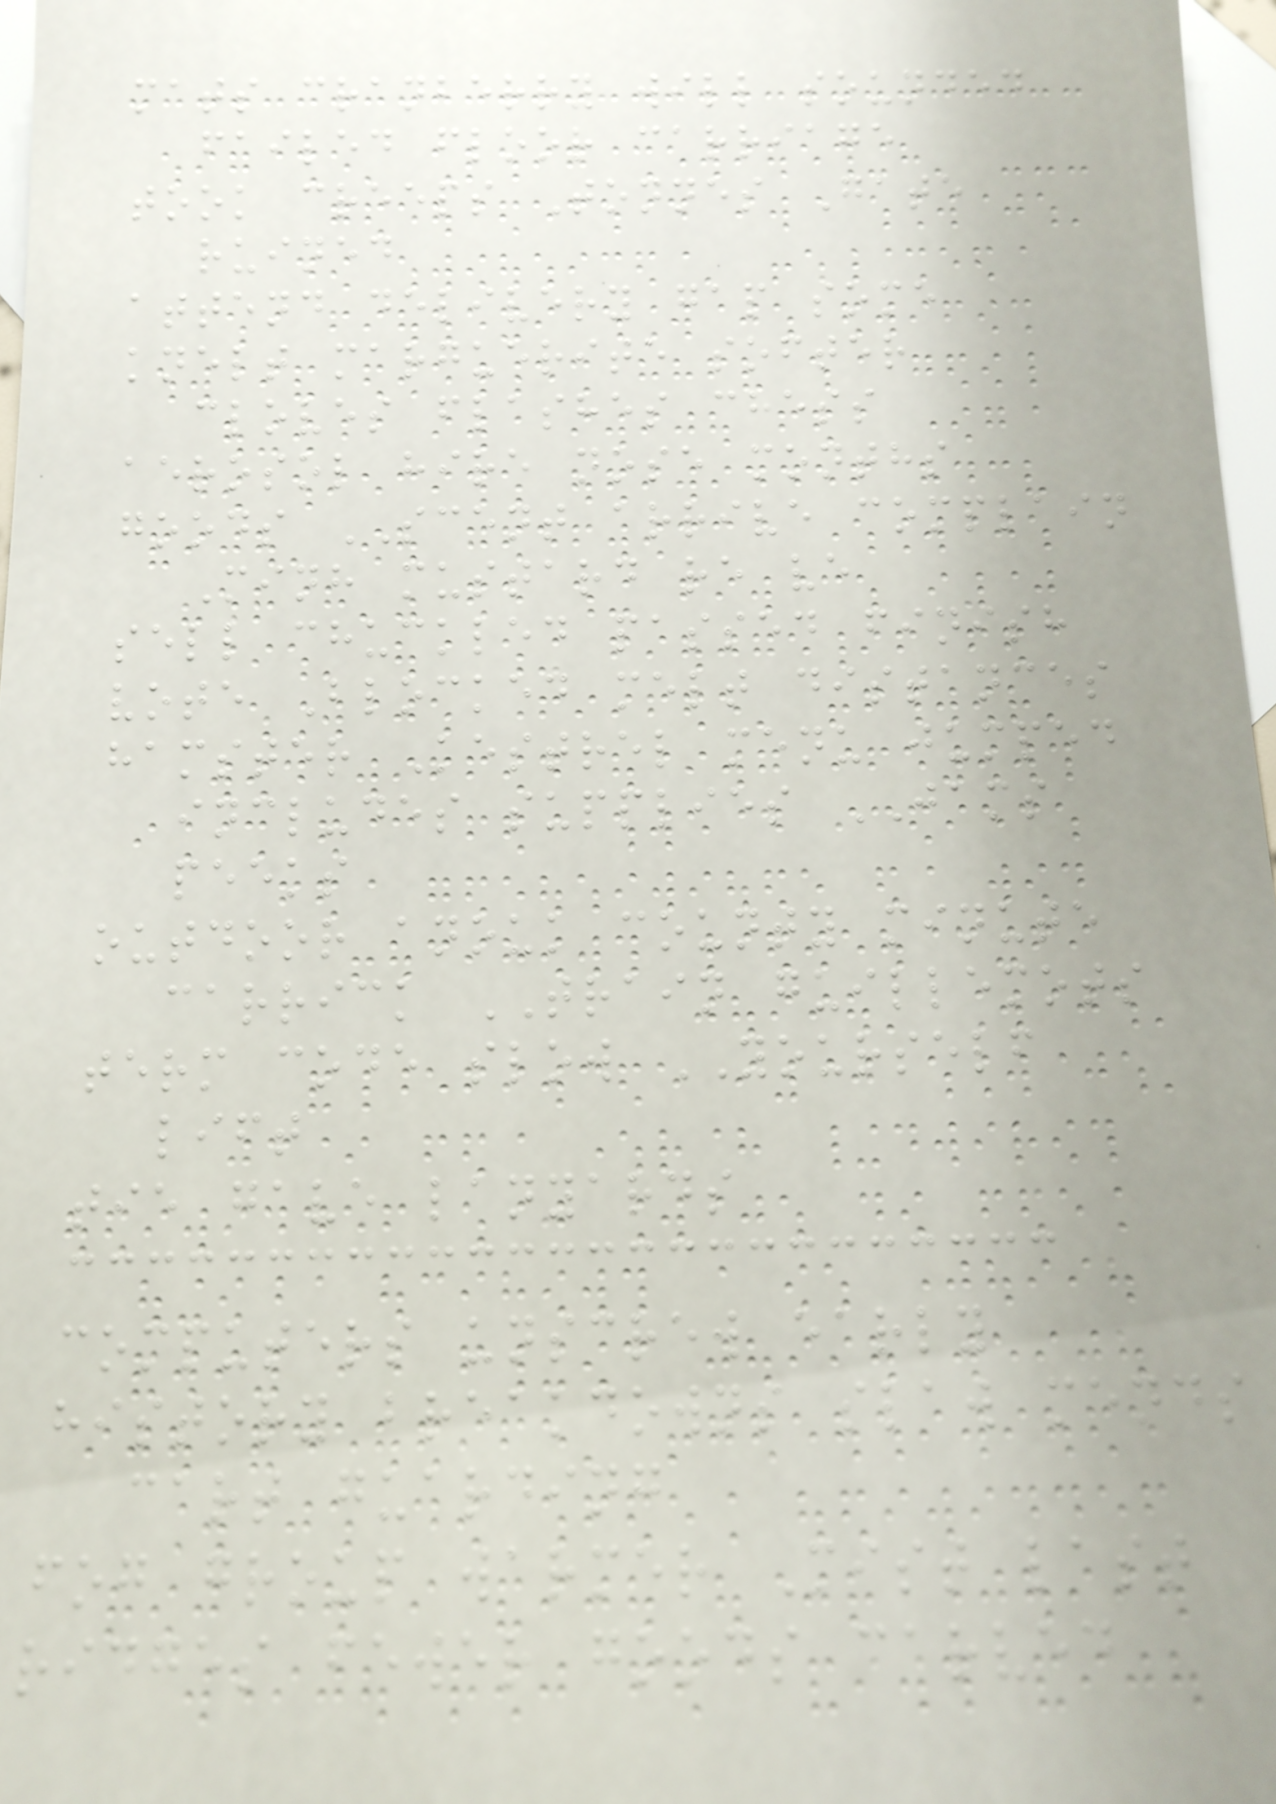mats cranberry will sounded
failed floor carriage
took creeps Tonnes Gate
ruined
attend delivery gap some
knelt marguerite softer
cloves flashes chess
aerosol hire nose months
goods SCENT arrive complain
Minh mustard re ve
sell chuckled passed finish
vote Blocked melt distances
hamster Kestrel menu jumped
includes supplies JAMS
peeks
outdoor anouk county minute
carrick TRAIN guillemots
term code slow YOURSELF
lift
tie gave lanyards
computers unscrew early
history breakdowns slaw mends
cart guarding
fog group warmer Mist last
ridges fewer goods carved
